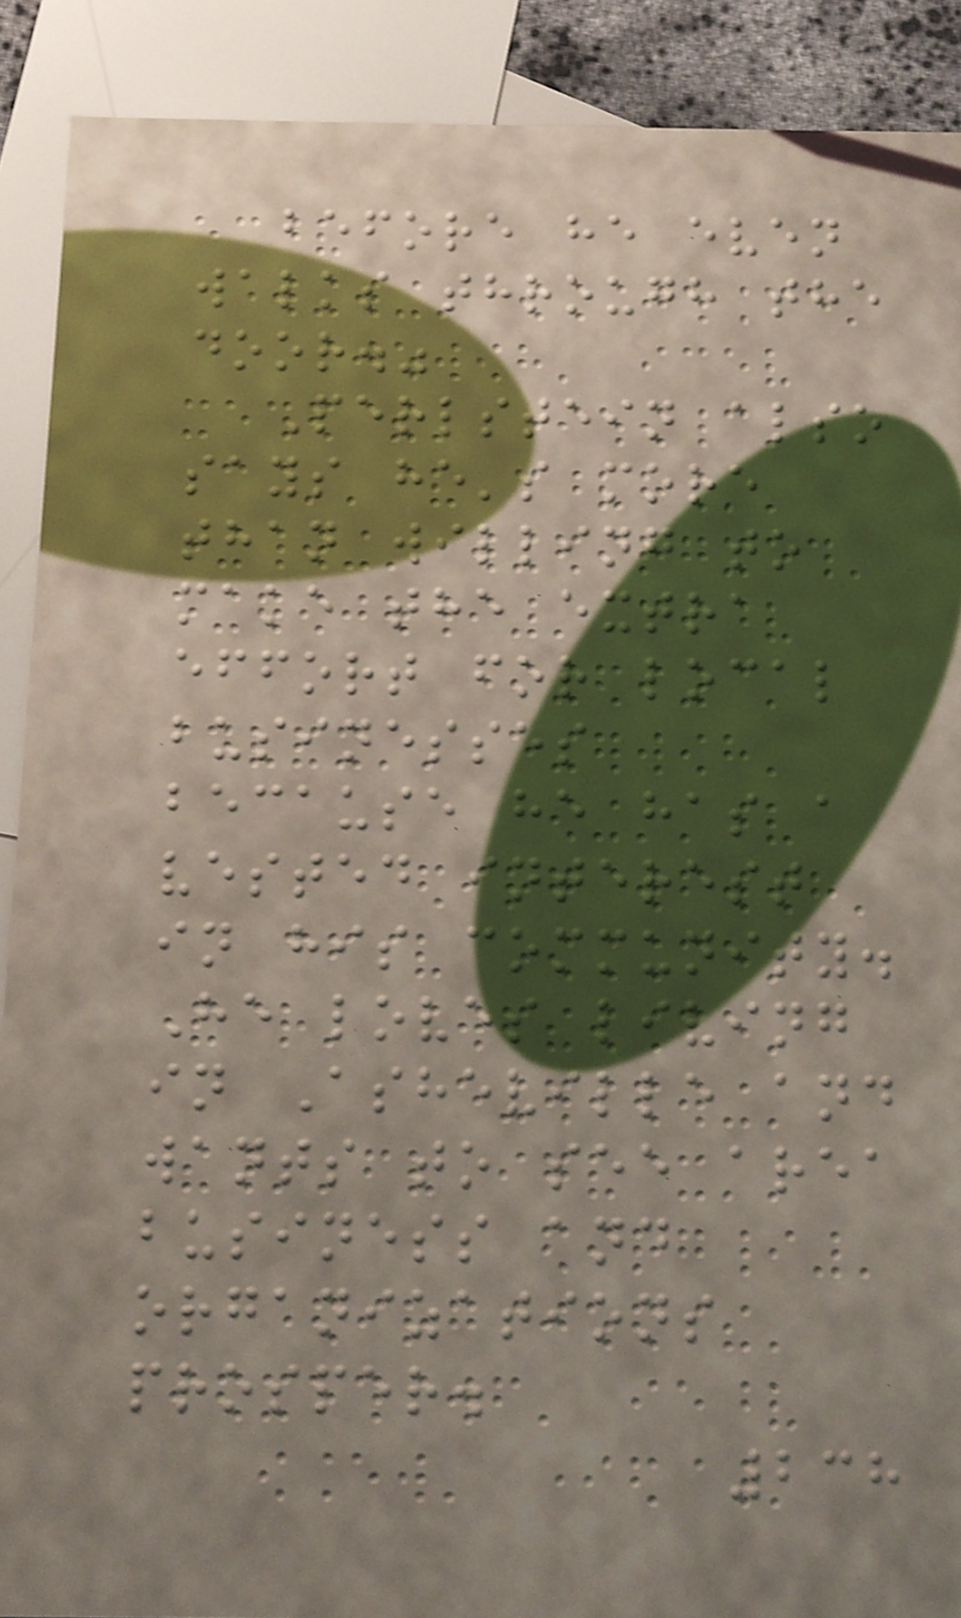before he even
walks through the
door."
Perlstein also
says he's more
than willing to
make the extra
effort for local
businesses
because he has a
vested interest
in his community.
He loves living
in Asheville and
wants to see area
business and
organizations
prosper.
238
